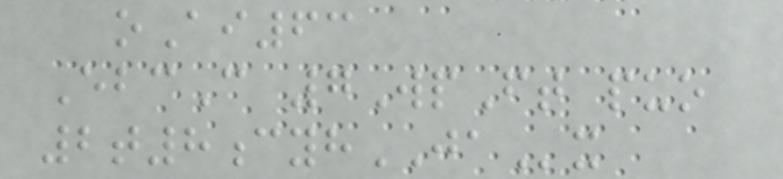oAi63
EbcC 7WpFt puo
2t8cyhJAx
